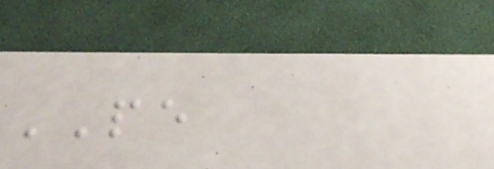PE
